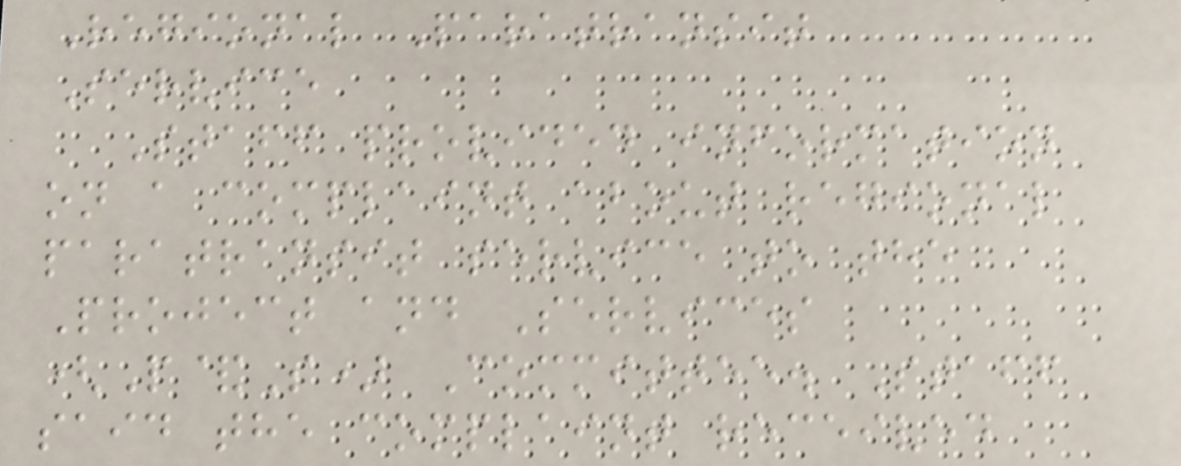Regional Paratransit
Service
Staff provided information
on a complaint about regional
paratransit service to the
Project and Services
(P&S) Committee. Staff
said the complaint received
